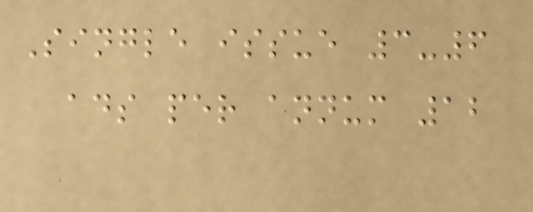Single issue 3-6
ads per annum 12
